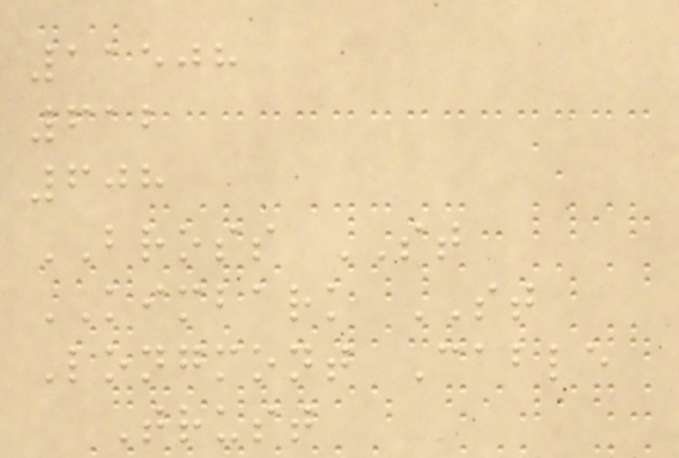11508
612
608
BROSS ST
KIMBARK ST
Longmont Cable
Trust
